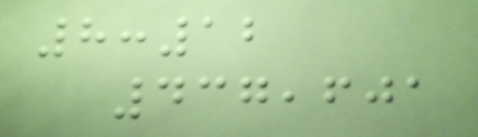8:12
437,601
